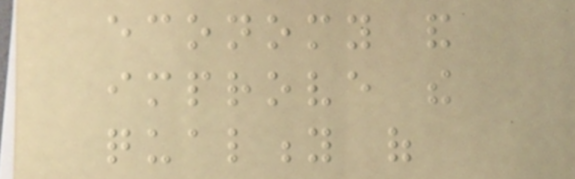economy and
improve the
quality of
